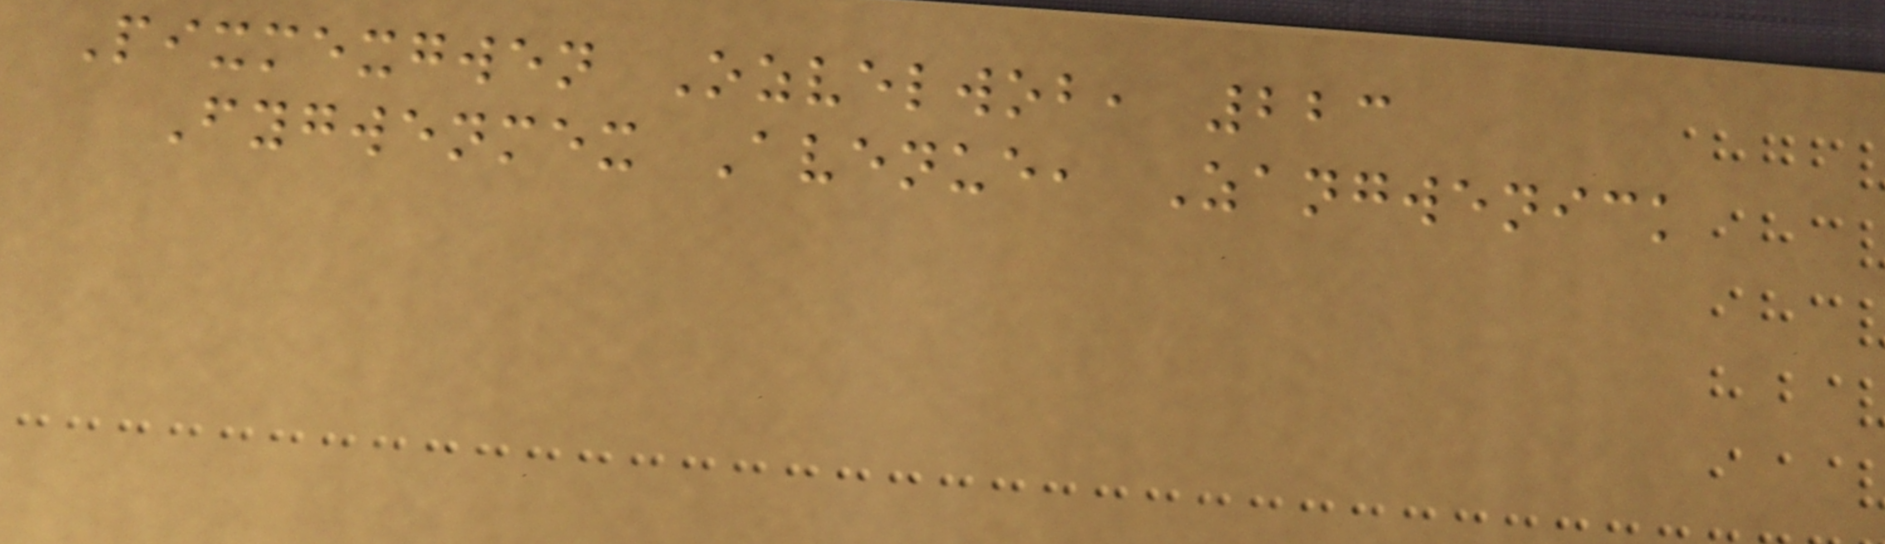Pixmexgwen Ozvelwob, 223
Fygwenmex Avenue, Zangwenick
